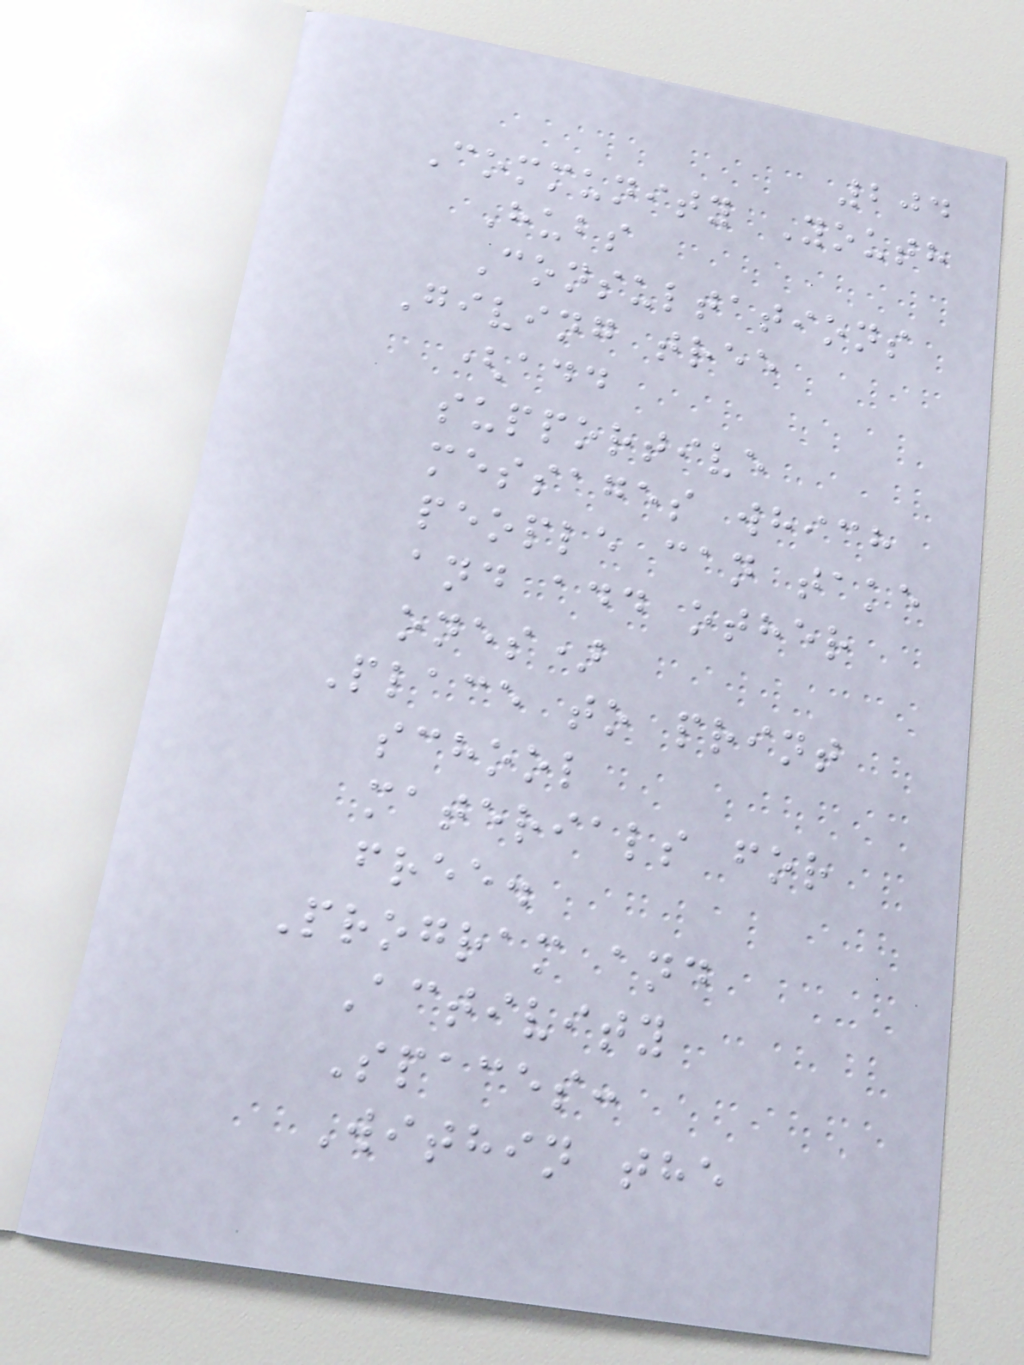204
Community Youth
Hubs
Consultations
Giving tree
(add
supportive
messages which
people can take
and add other
ones)
Place to print
school
materials for
free.
Program and
Activity
Spaces:
Within the
